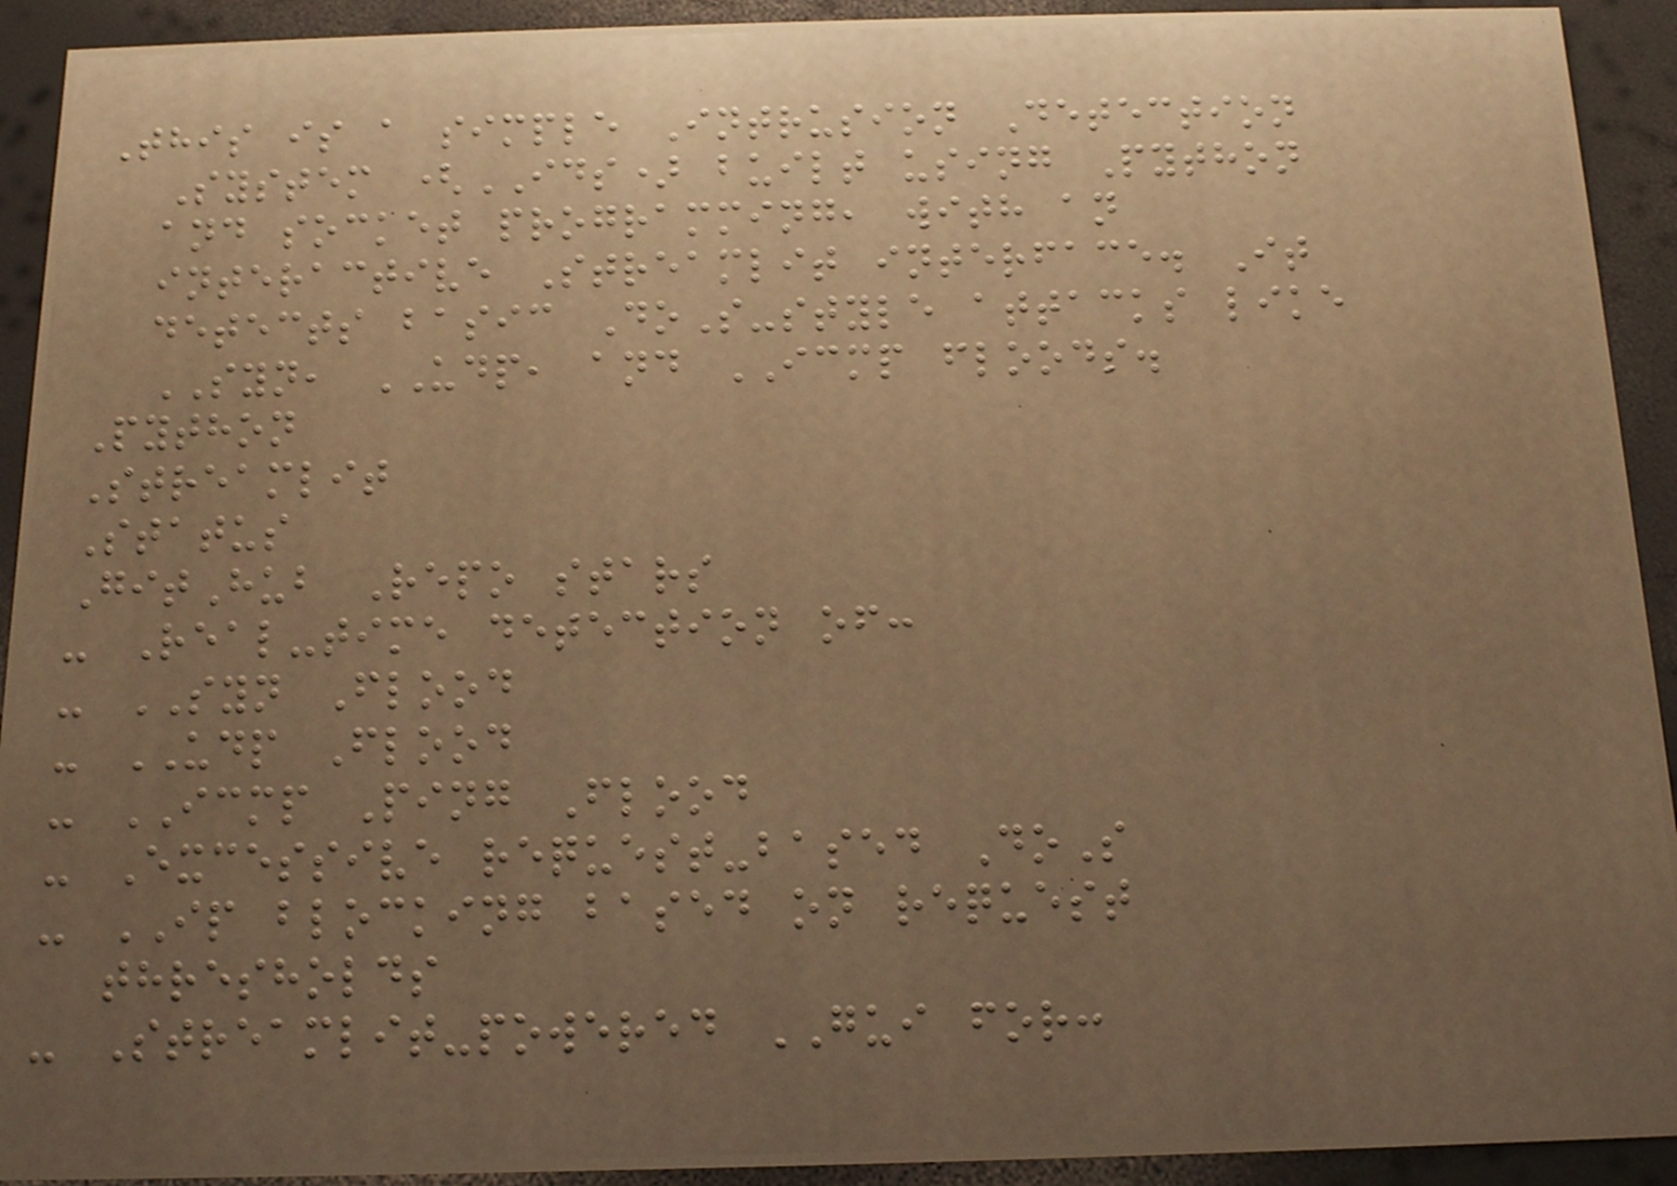This is a simple Intrusion Detection
System (IDS) built using Python
and socket programming, with an
interactive Streamlit interface. It
detects basic DoS-style attacks like
SYN, UDP, and ICMP floods.
Python
Streamlit
Status
GitHub Repo stars
- Real-time detection of:
- SYN Flood
- UDP Flood
- ICMP Ping Flood
- Excessive request-based DoS
- IP blocking based on request
thresholds
- Streamlit-powered GUI for:
